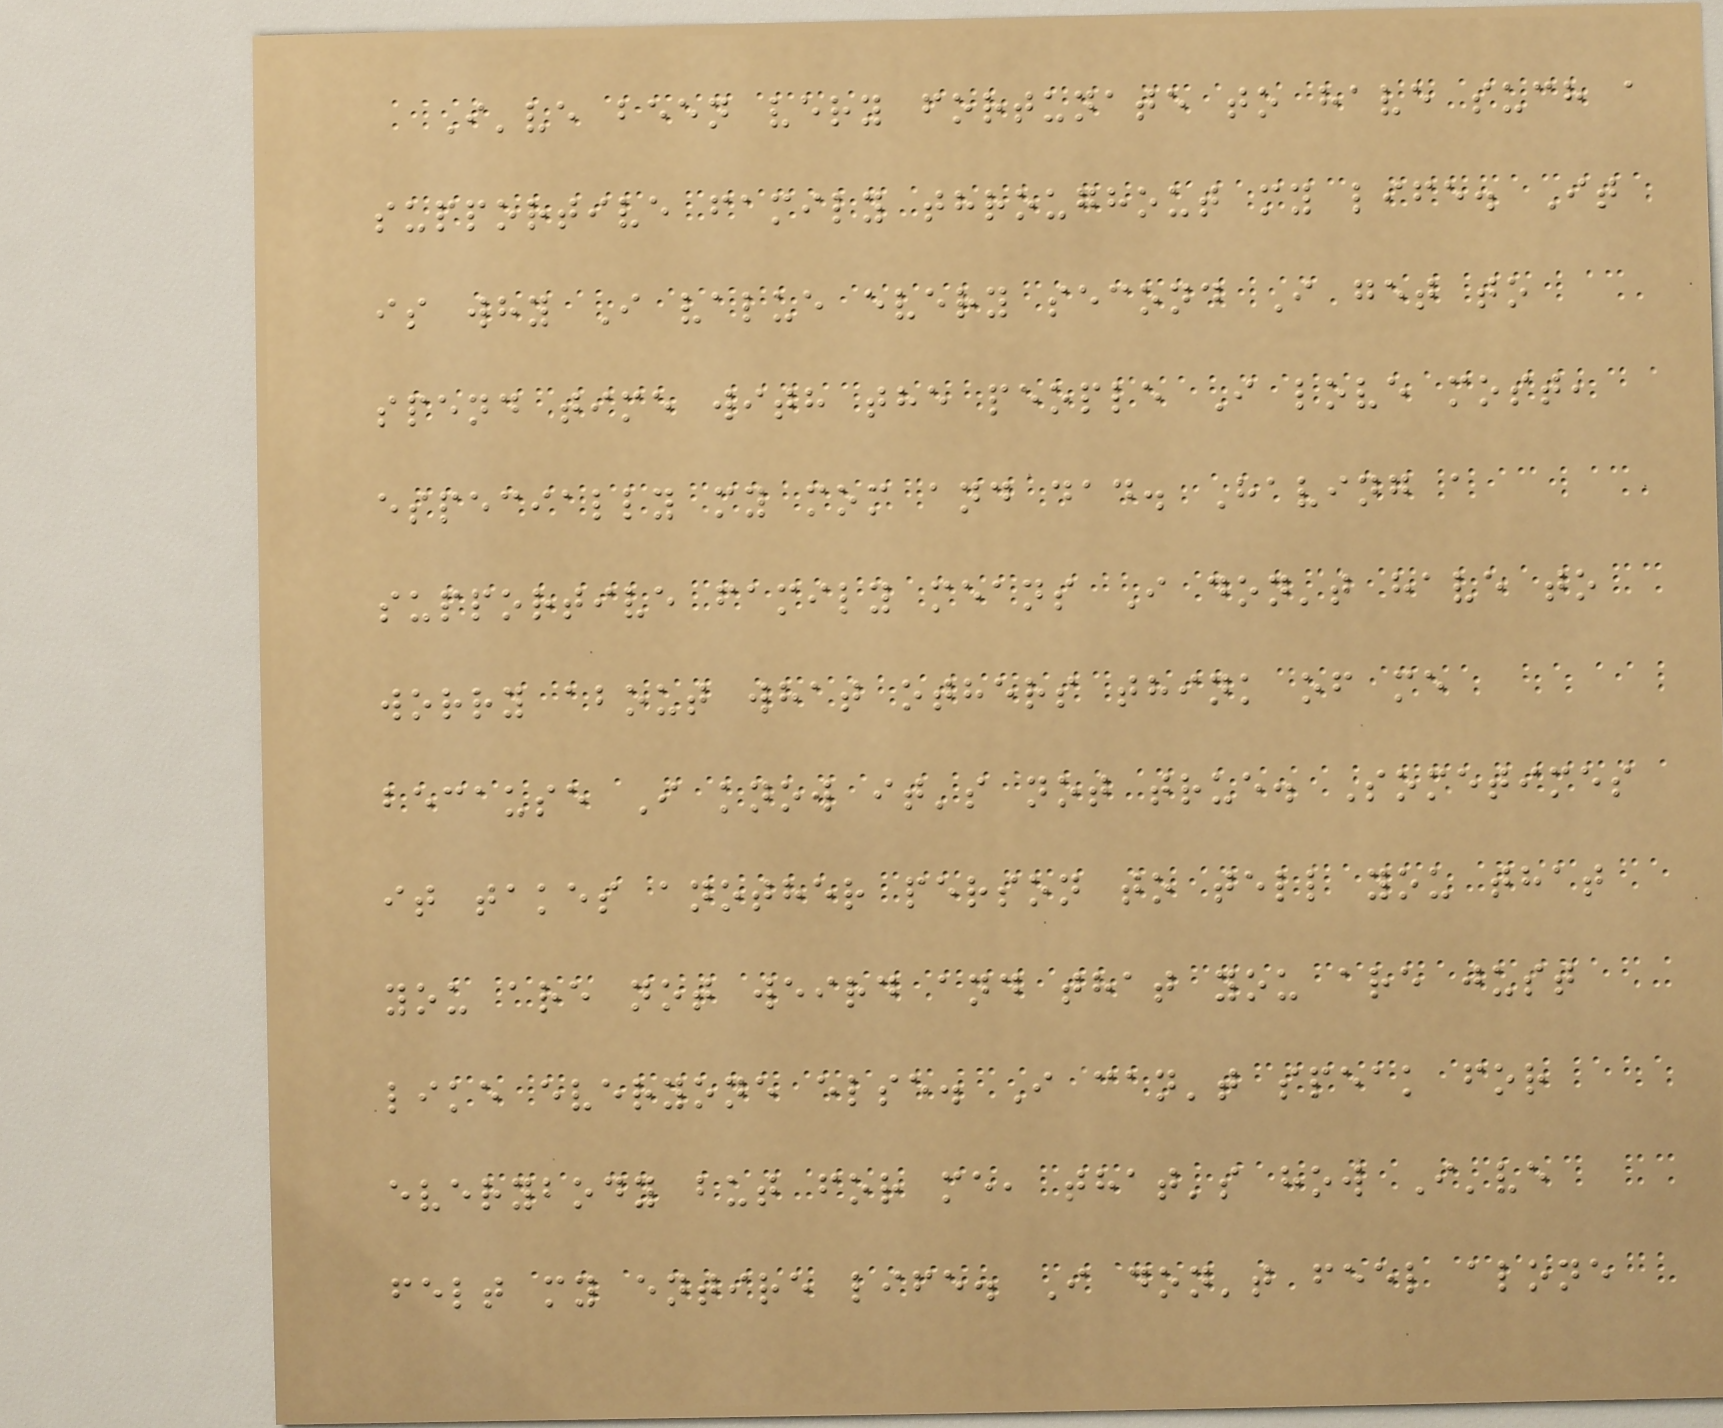I've been very fortunate to have such a
supportive family throughout my life. It
is why I value every second I get to
spend time with the people I love most,
especially my mom and dad. Having a
supportive family means I don't have to
worry about what others think of me
because I know it's not true. Sometimes
it takes another person to tell you that
you are not weird and that you are just
like everyone else. I can't speak for
everybody but for me, that's how I've
felt my entire life. I don't feel alone
